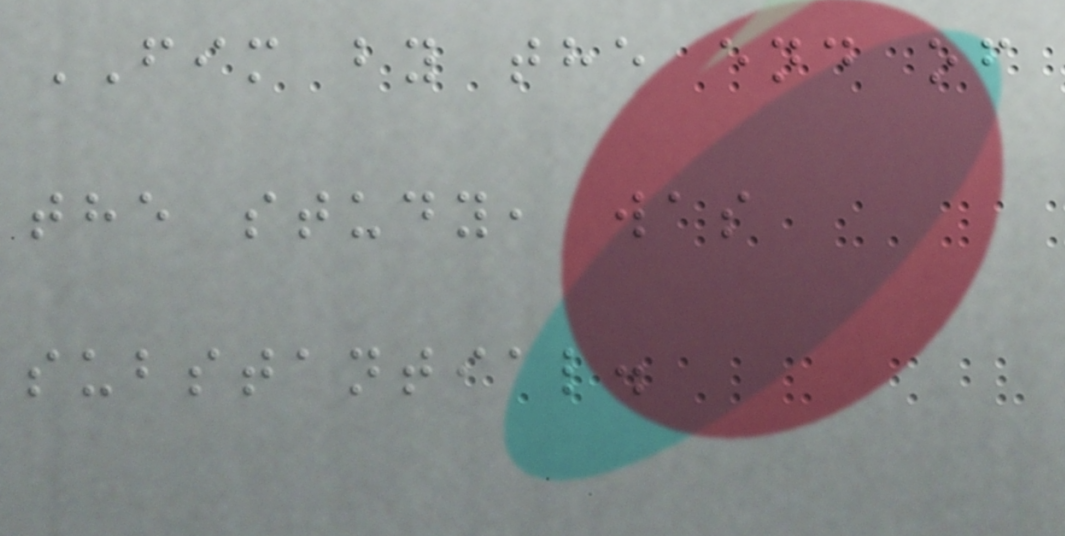FIM by the end of
the study, was
substantial.
